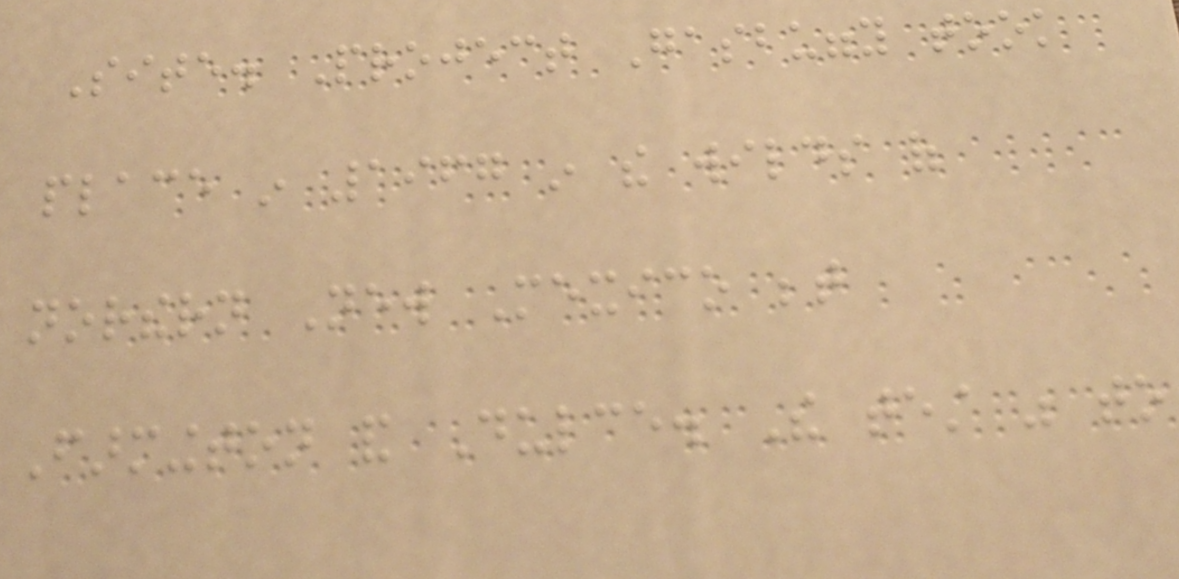Site. Project Gasbuggy took
place in 1967 in the wilds of
northern New Mexico between
Farmington and Dulce. The test was to
